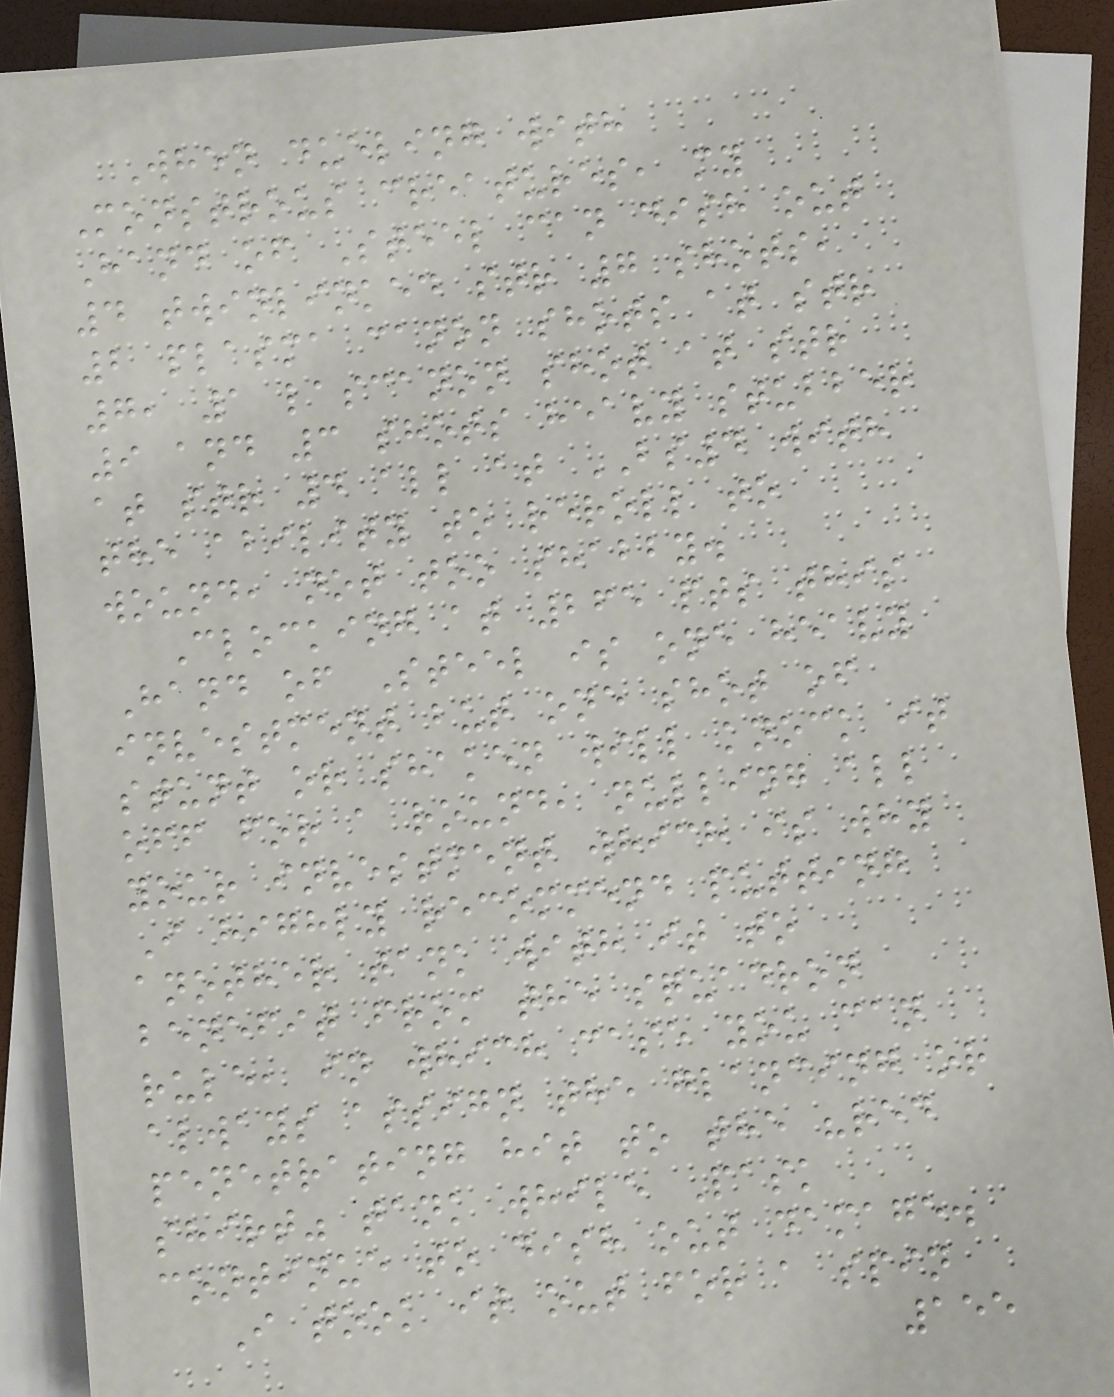When dueling with
Monstrous creatures, my
Hand of Steel can dish out
4 twinlinked str 7 shots,
2 plasma canon shots at str
7, 1 lascanon shot at str
9 and 3 shots heavy stubber
at str 4 all at BS4 with
the ability to reroll to
wound, not too shabby.
Clocking at 265 pts this
Hand of Steel is one heavy
investment but one shot of
stunt or shaken will knock it
off for a round, nulling all
your investment which is why
I highly recommend putting
another tank with it to
benefit from the squadron
rule, in which case you can
always assign the glancing or
penetrating hit to the "red
shirt" tank while Pask
continue to dish out damage.
I took it out for a spin
155
